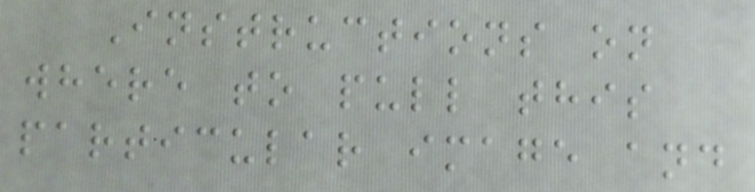Instructions on
where to pull this
particular image and
